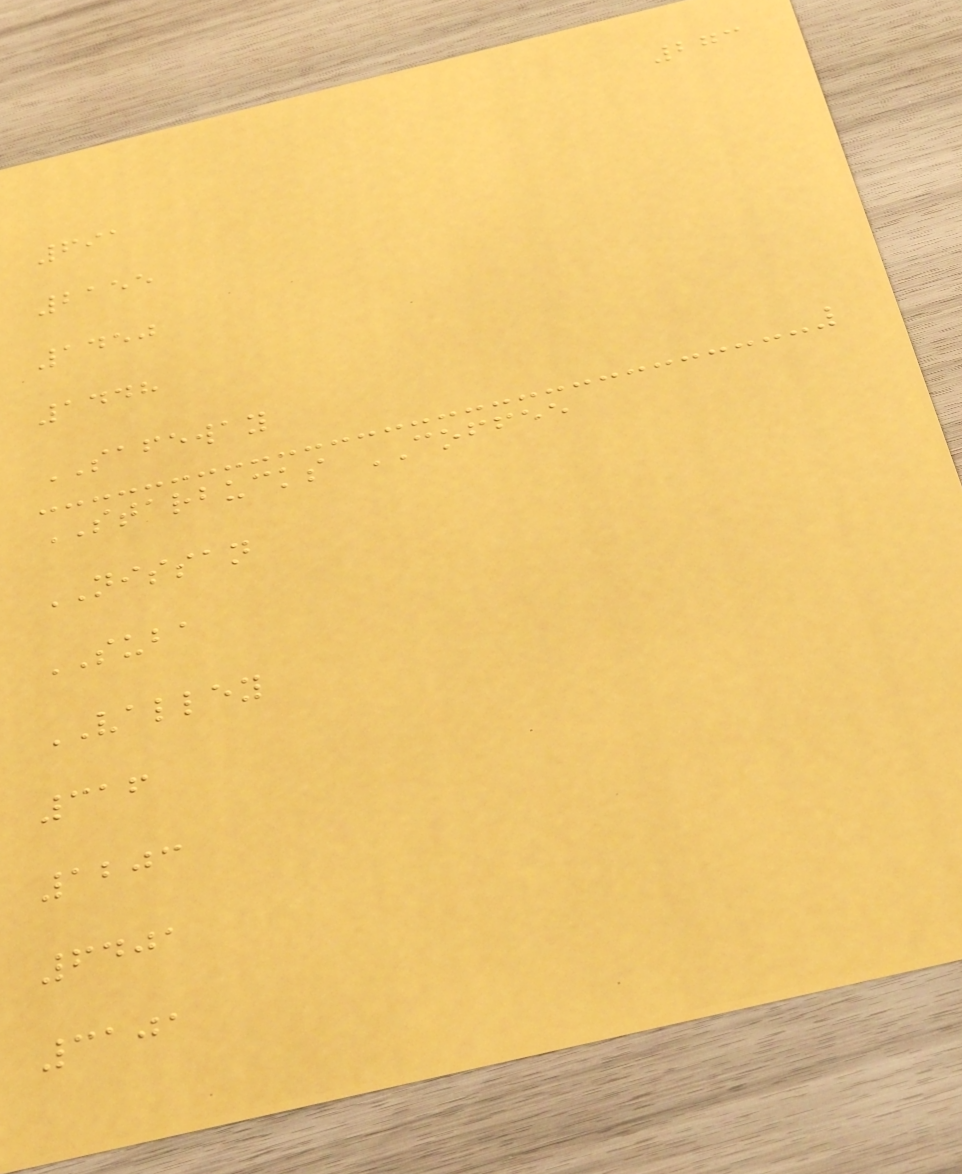273
691
2155
1450
1448
SAFEWAY
STARBUCKS COFFEE
NISSAN
SUBA
VALLEY
316
1203
6401
3101
